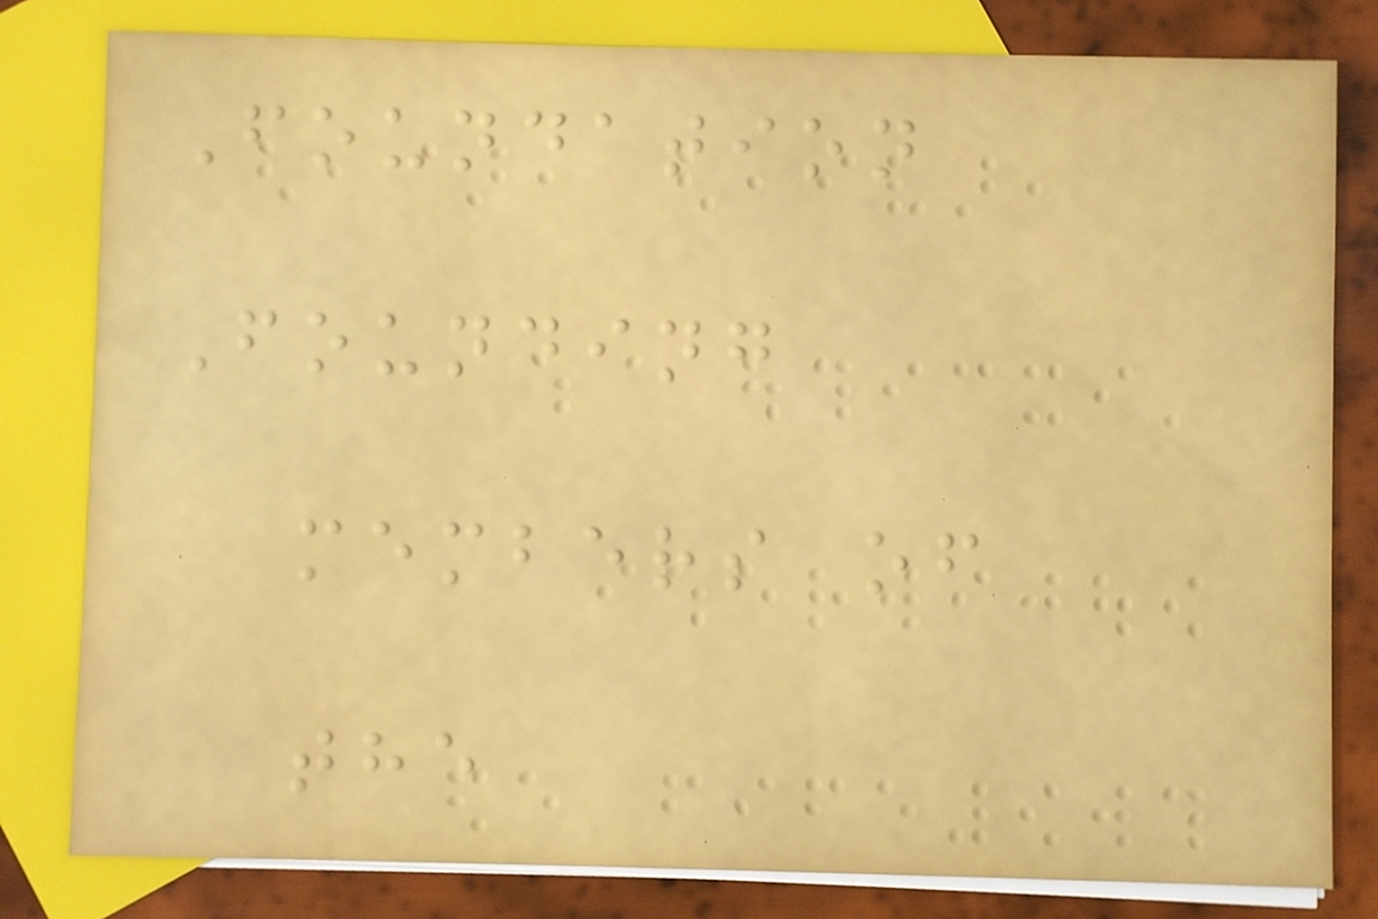Foundation
Founding
members of
the
